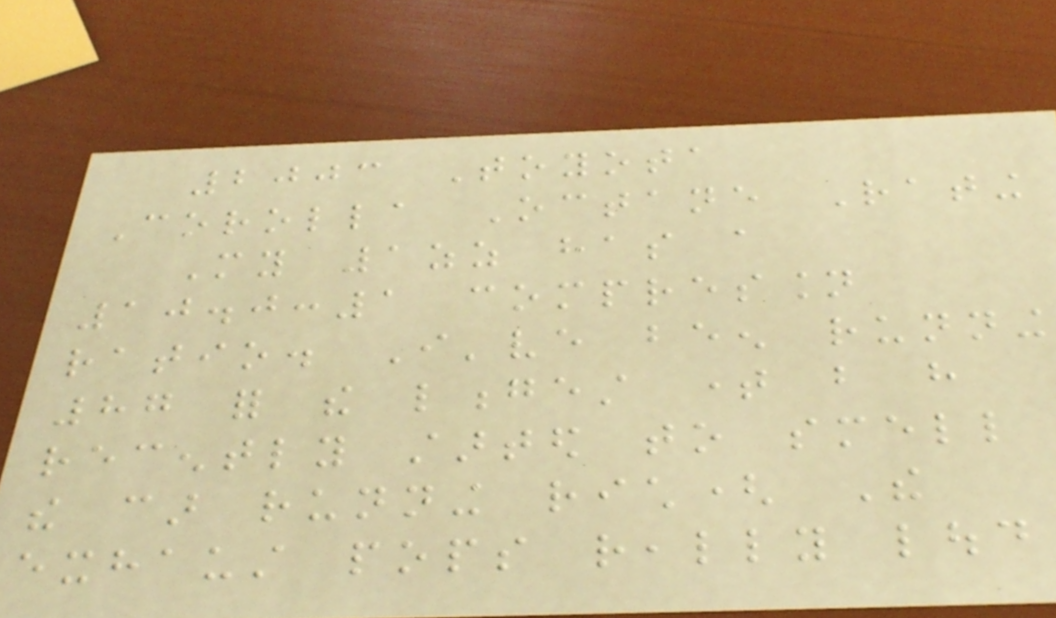2003 Toyota
Corolla Octane Rating
My 1zz has a
10.0:1 compression
ratio. I've been running
87 for the longest time but have
recently started to smell
the car running rich( The
exhaust pops really loud
